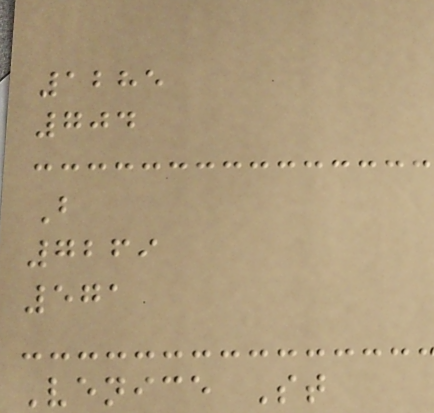1285
704
B
7269
571
Venice St
